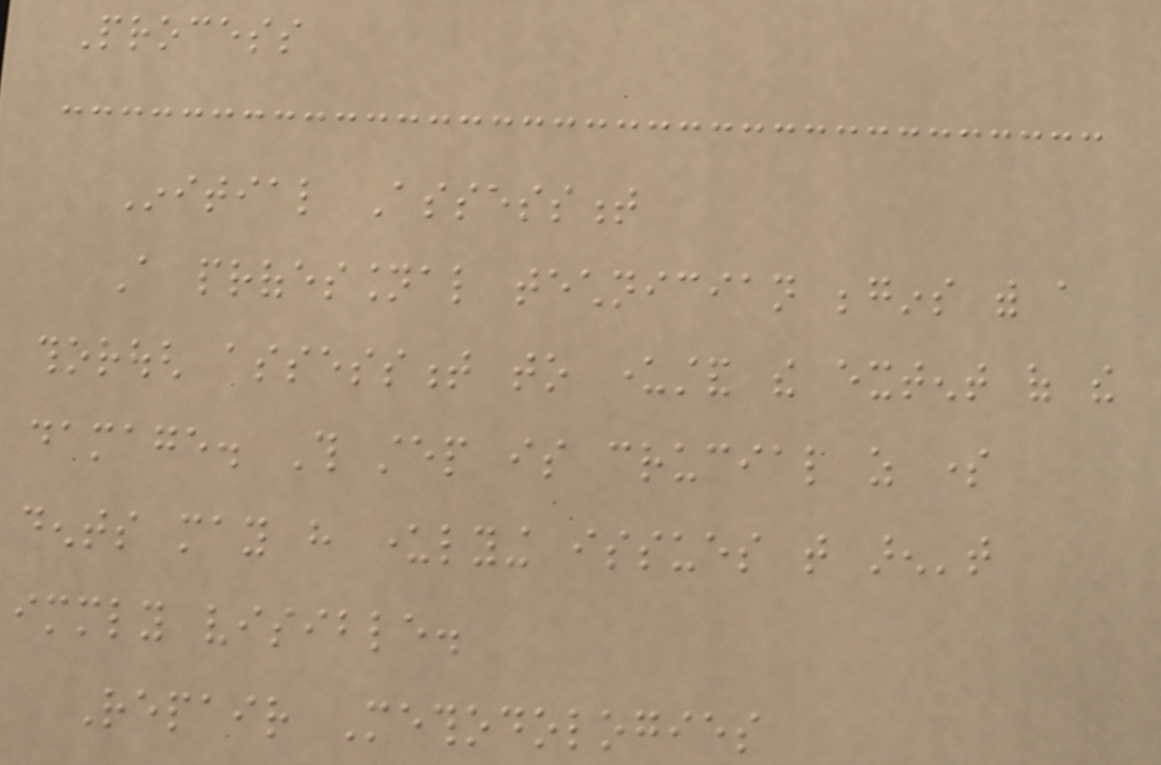Process
Initial Assessment
A professional technician begins with a
thorough assessment to understand the extent of the
damage. This step is crucial as some
dents may have underlying issues that aren't
immediately visible.
Repair Methodologies
